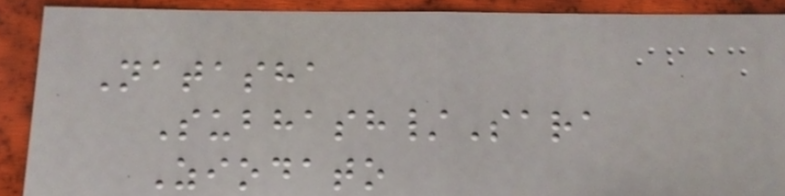Natasha
Subhash/Sara
Ziodato
